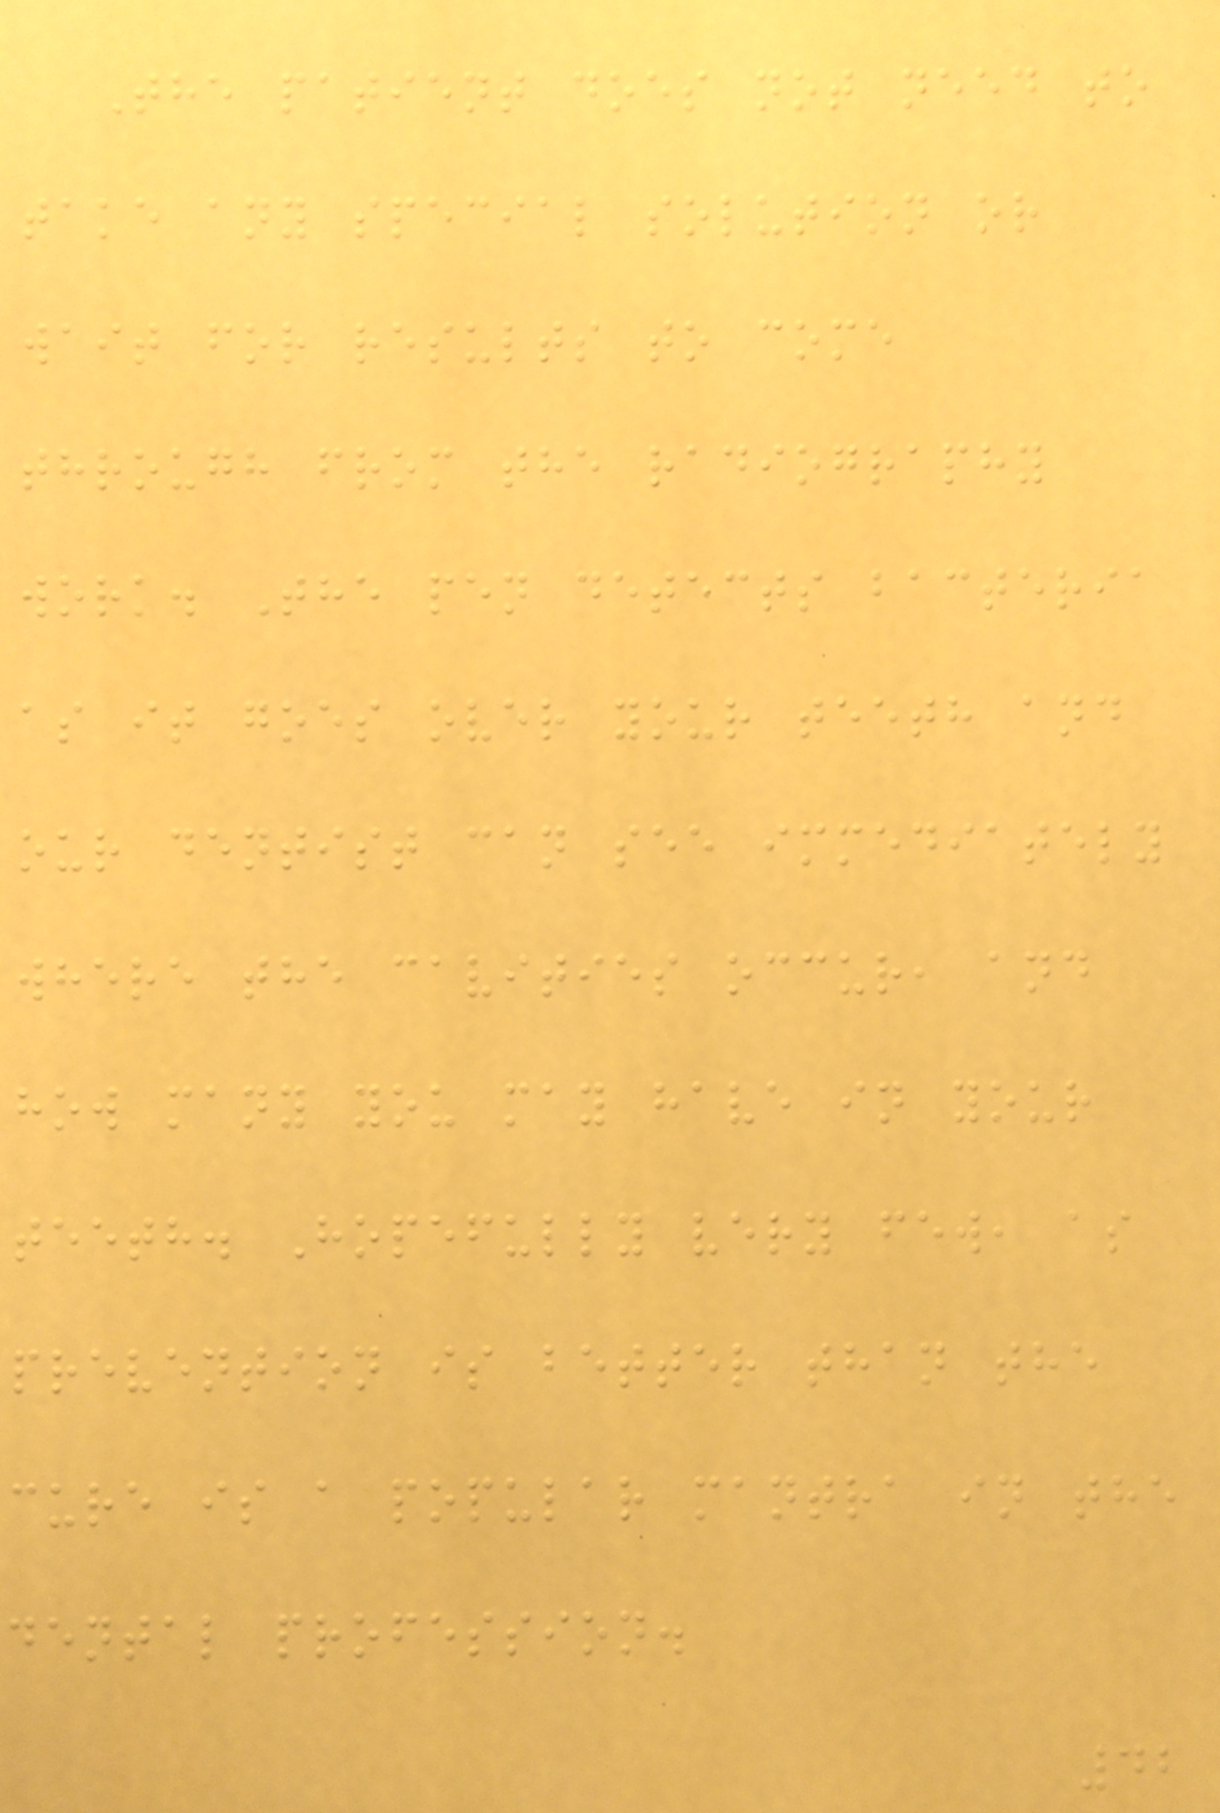The patient does not need to
take any special solution or
wait for results to come
through from the radiography
work. The pen detects bacteria
as it goes over your teeth and
our dentist can see immediately
where the cavities occur, and
how many you may have in your
teeth. Hopefully very few, as
prevention is better than the
cure is a popular mantra in the
dental profession.
42
